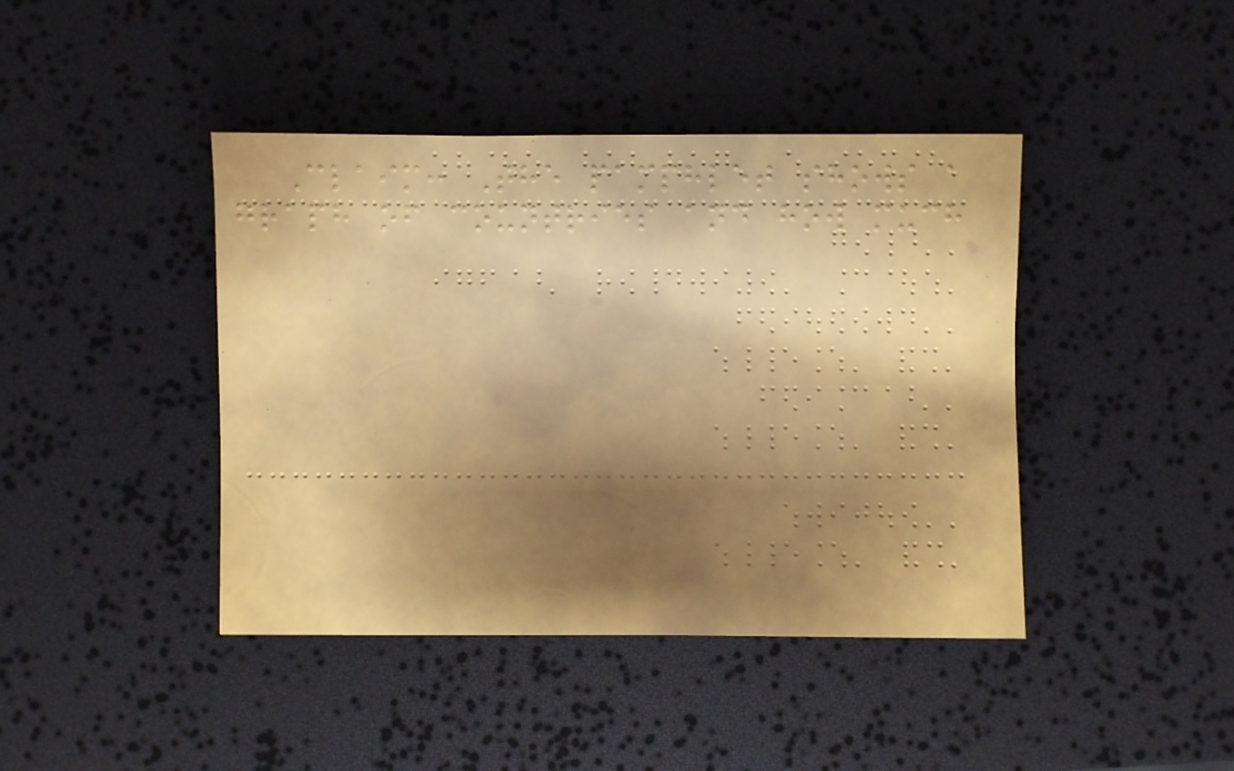Claim: The pamphlet shows a
graph of countries and how much
